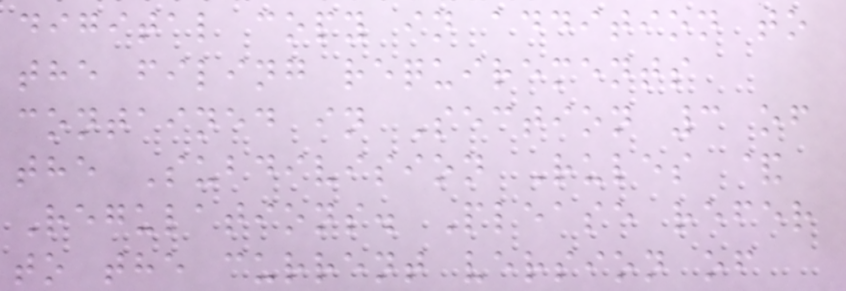digital copy in addition to
the filing requirements
contained in Section 3 of
the Subdivision Rules &
Regulations. Please refer
to the current version of
